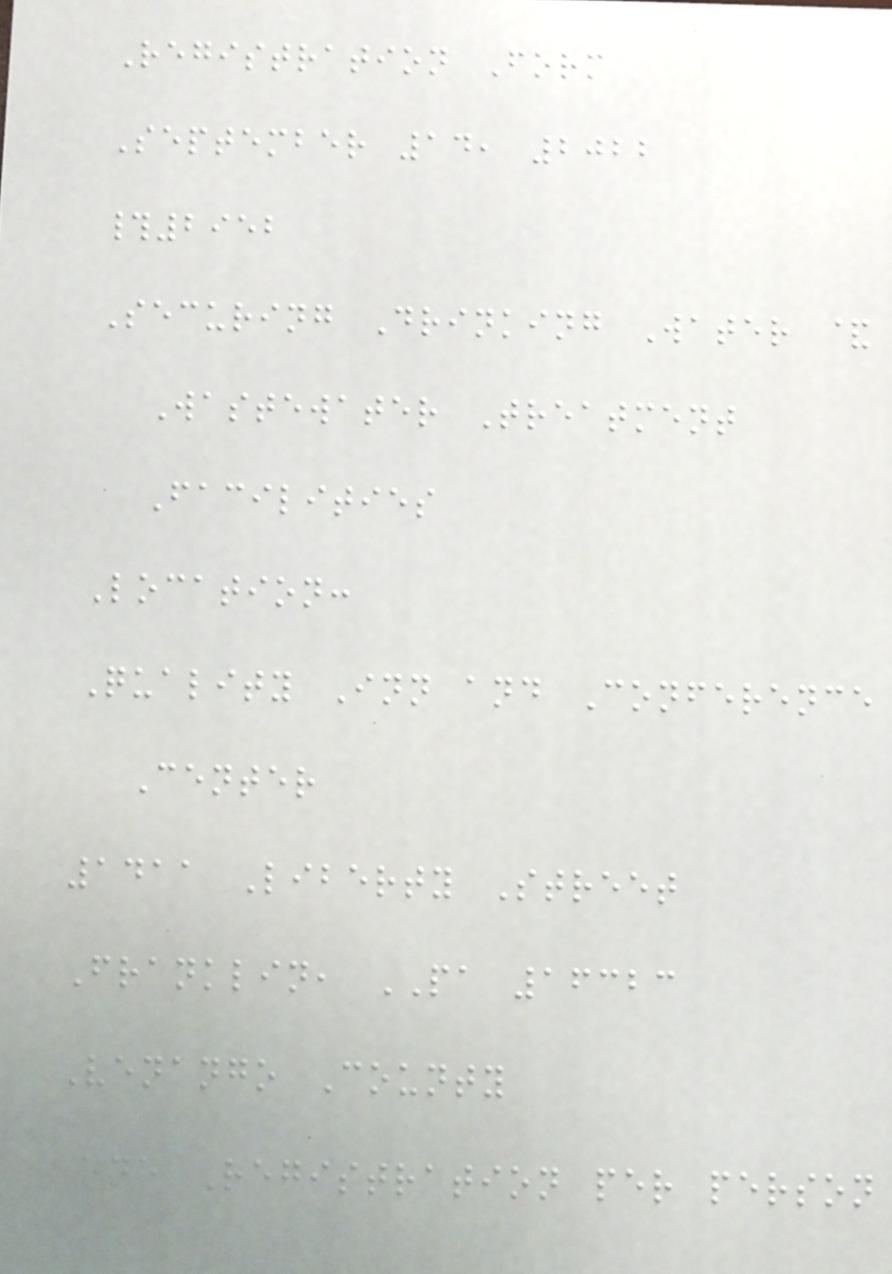Registration Form
September 14, 2022
#2952
Securing Drinking Water &
Wastewater Treatment
Facilities
Location:
Quality Inn and Conference
Center
1411 Liberty Street
Franklin, PA 16323
Venango County
One Registration per person
